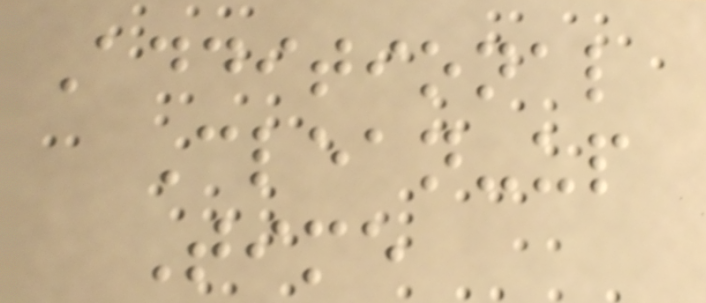Additional
Clean-up
Time
